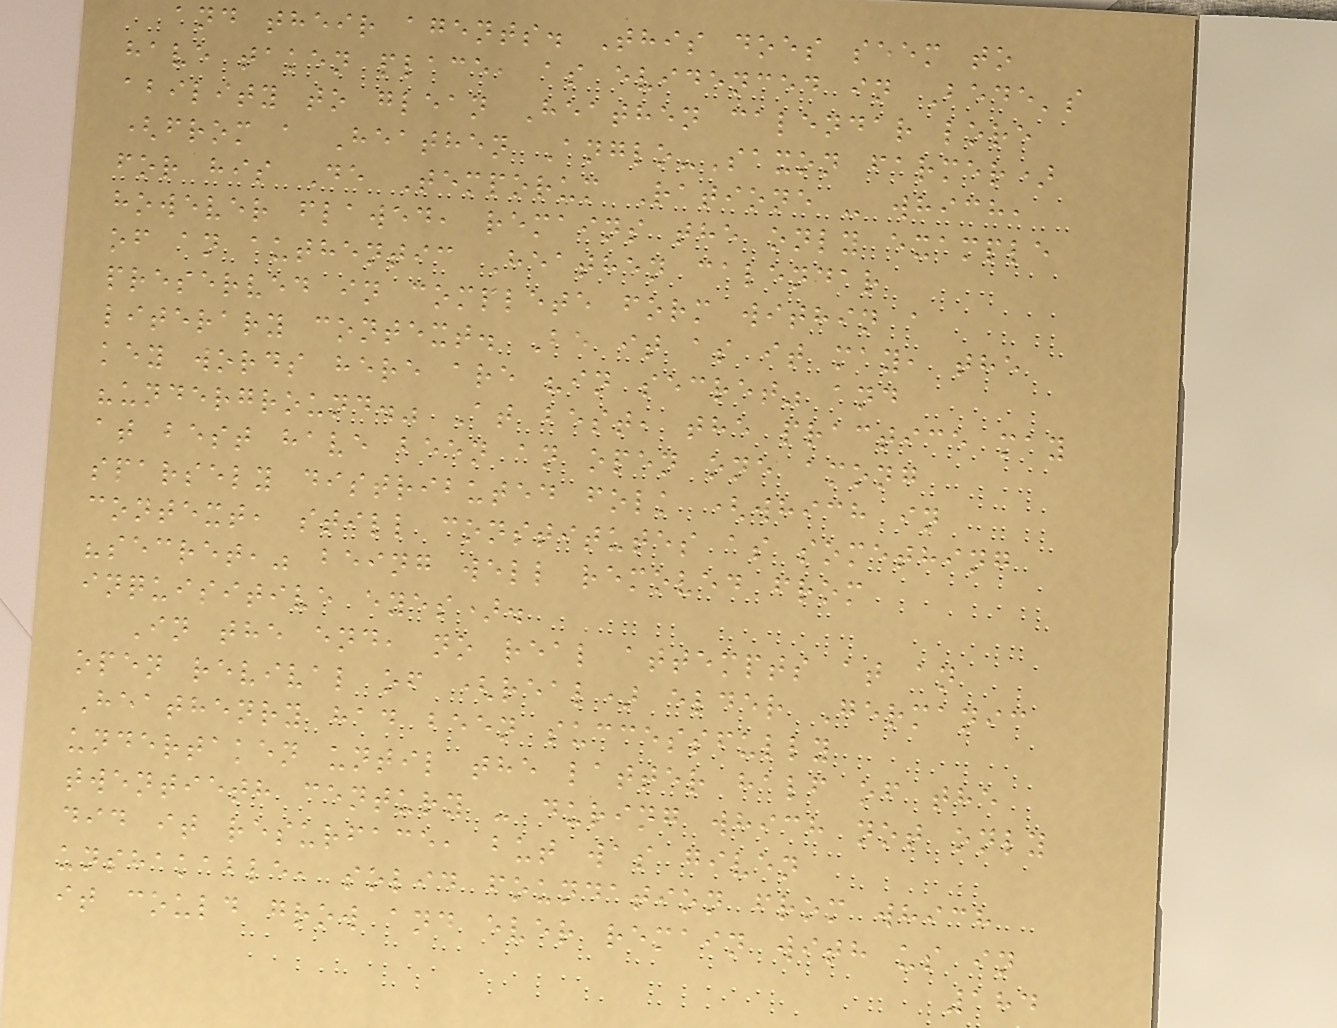and their agents. This does seem to
have taken place, as evidenced in Bede's
ability to glean Heathen calendar lore
(from a Heathen Anglo-Saxon farmer)
for his De Temporum Ratione - which,
however flawed, remains the only example
of an authentic Heathen calendar
preserved in complete form within a
literary context. Be it as it may, the
key words here are "in secret" and
"underground." At best, the practice may
at best have been an open one among
sparsely distributed folk (which in
context, still constitutes as something
"secret," being well removed from
inquisitive eyes).
In the end, no real attempts at an
open revival of (real) elder Germanic
Heathenry had been successfully
undertaken until the latter half of the
twentieth century - during which not only
did it resurface, but was given
unshakable, solid foundation from which
it could grow and ever remain with us in
184
